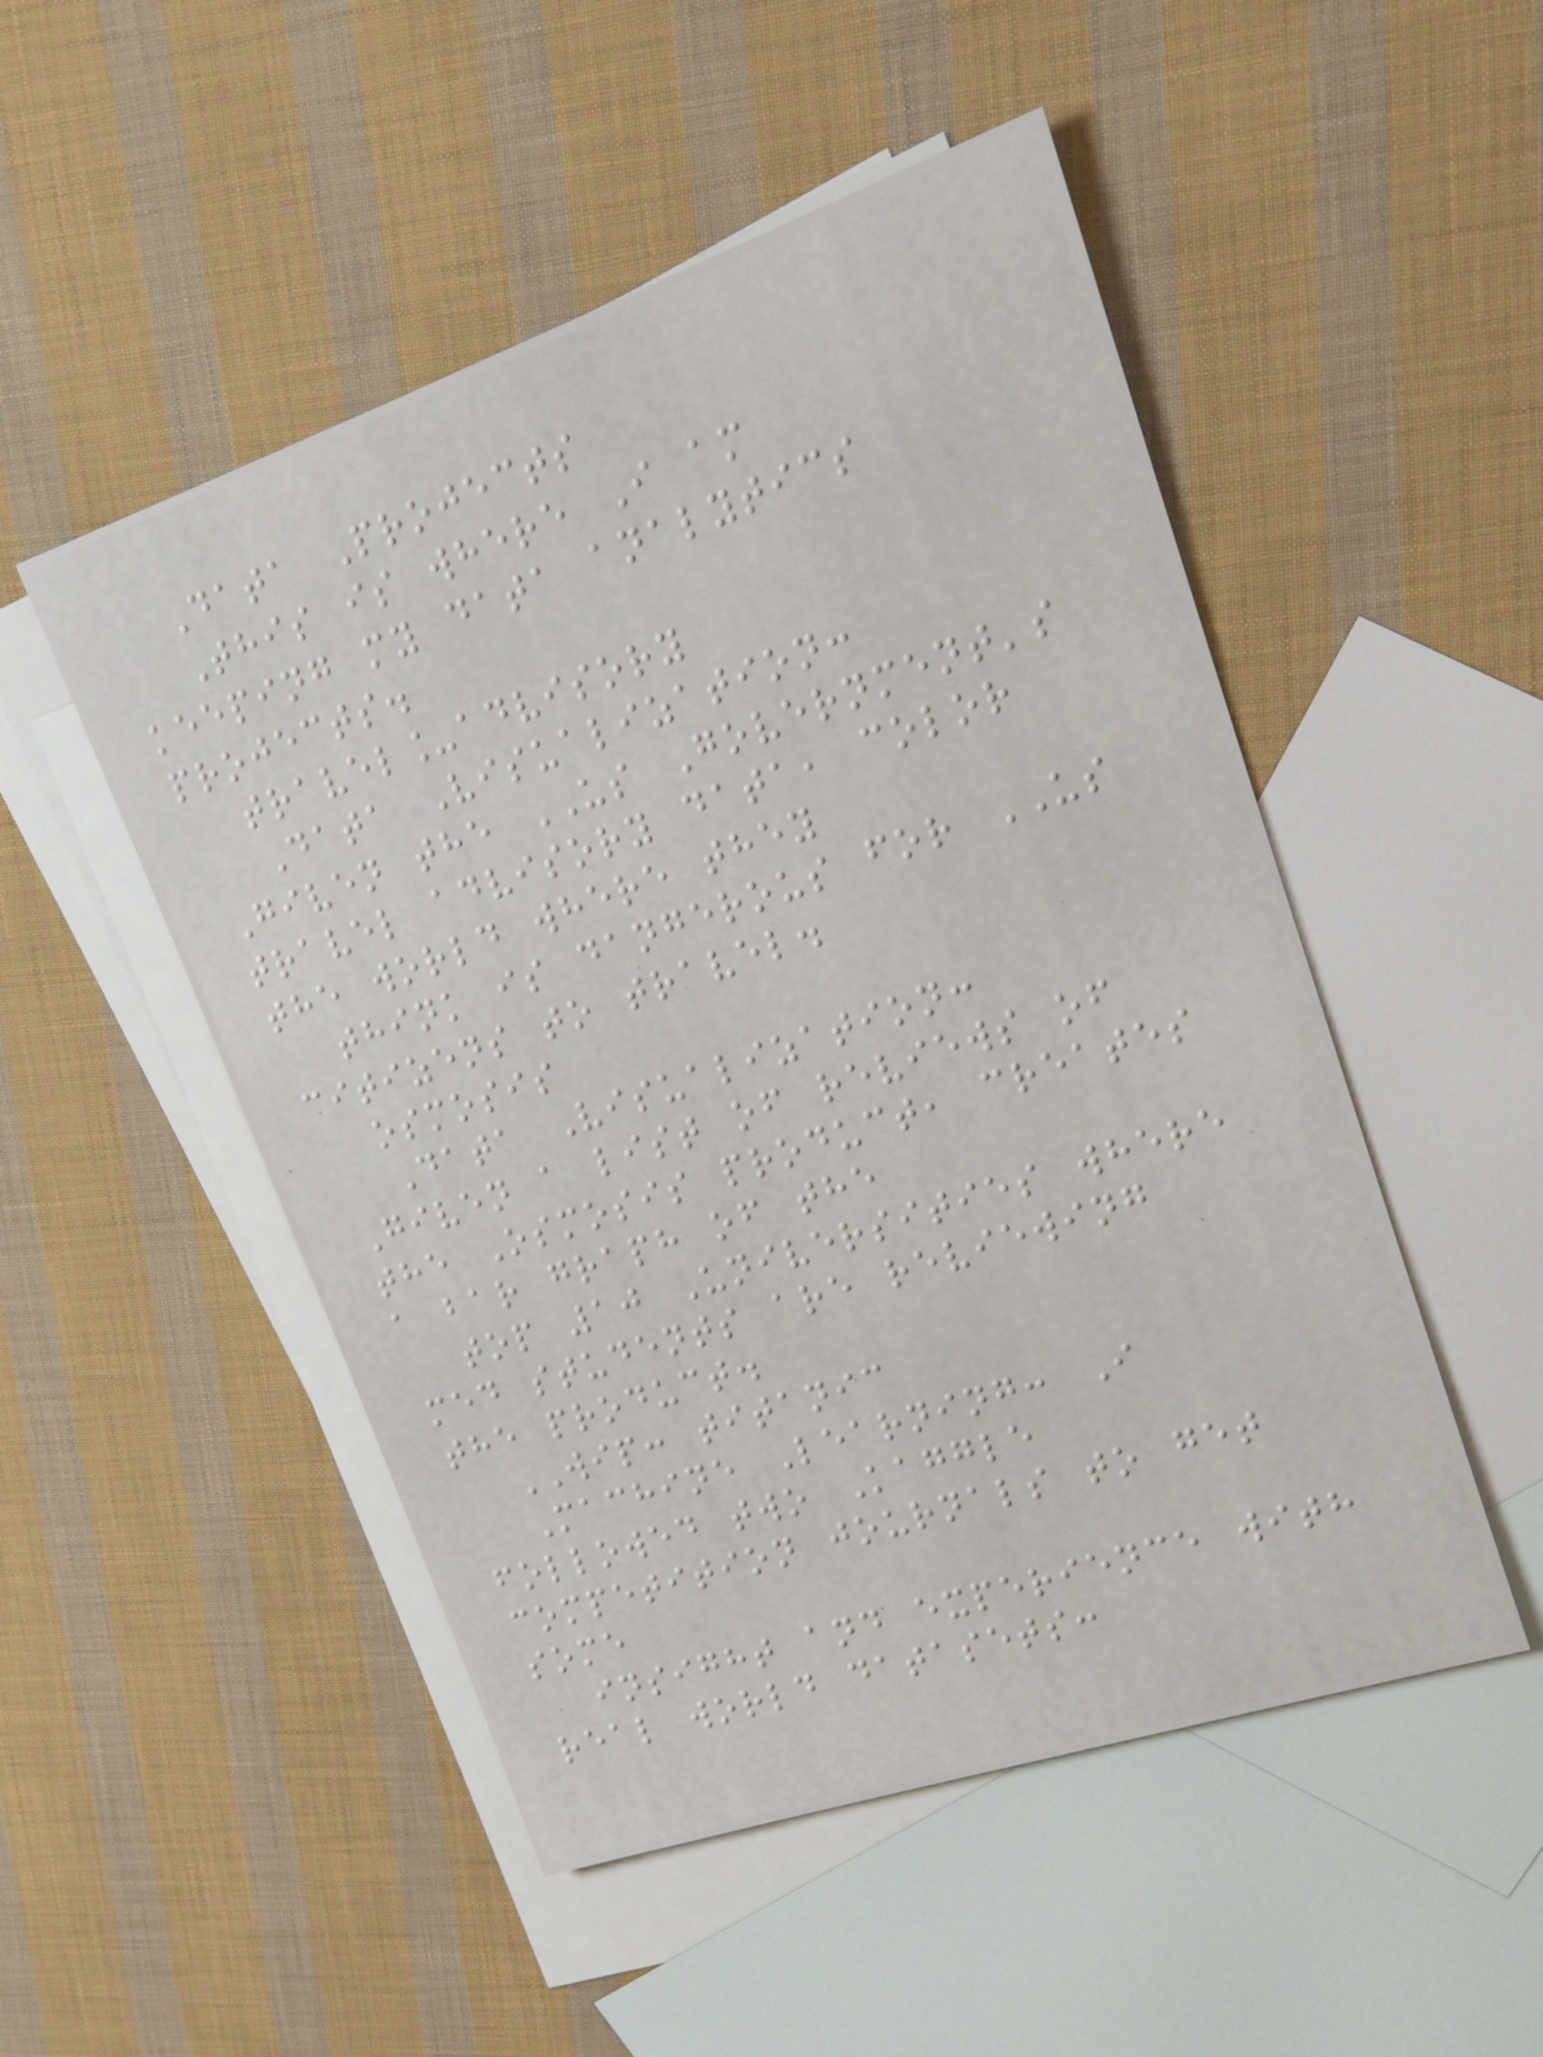Data Projects
This is where I am
keeping my data analytics
projects.
travel_advisory
Data Visualization:
Given the US Government's
travel advisory data, color
the world where they
think is dangerous for US
citizens to travel.
osmosis
Data Visualization:
Given a list of reviews of
the Osmosis product, creates
a bar graph of the
top 10 Universities where
med students are reviewing
the product.
WIP: titanic
Machine Learning: I
followed two Kaggle
competition journals to get
some
insight and experience with
real world datasets:
